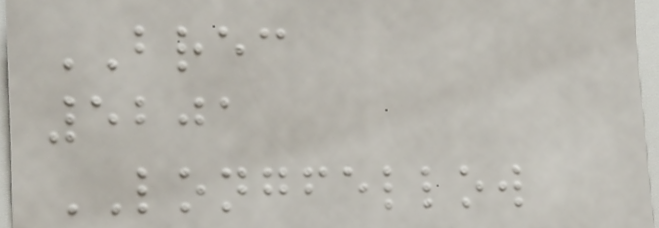BREC
5201
LONGFELLOW
